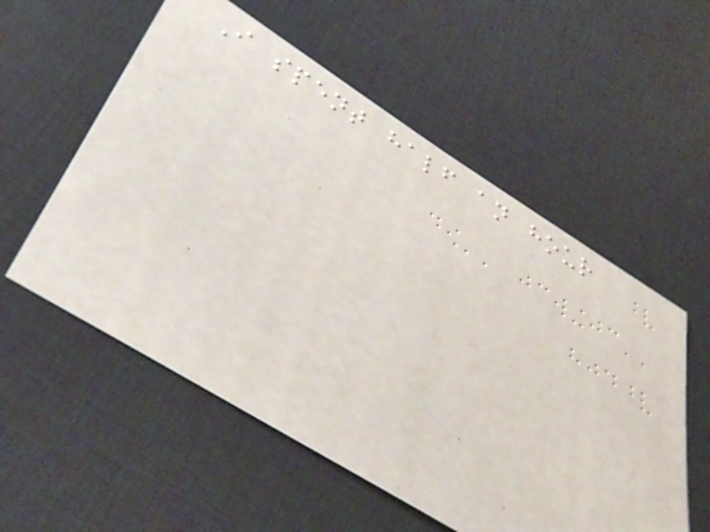I spent half an hour
